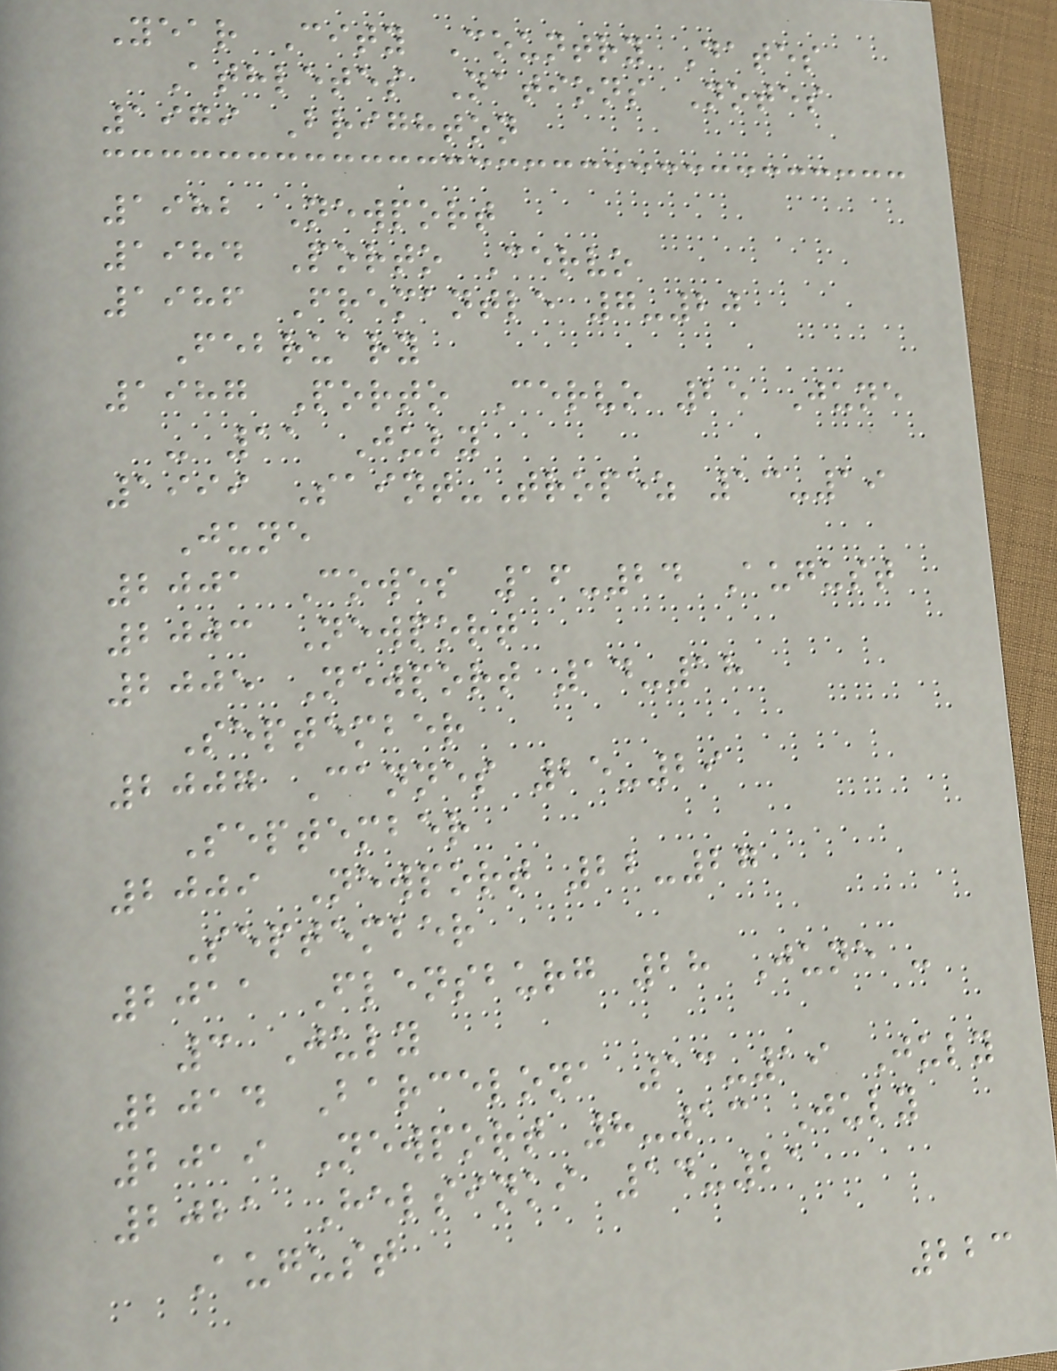Year City Country Dates
Athletes Nations Notes
1979 Brighton
1982 Newport
1984 Porto Cervo
1986 Fremantle 7-20
February
1987 Porto Cervo 25 June
- 11 July
1999 Saint-Tropez 13-19
June
2001 Cowes 16-24 August
2003 Newport
2005 Newport 14-18
September
2007 Cannes 25-29
September
2009 Newport 22-27
September
2011 Flensburg 28 June -
3 July
2014 Barcelona 13-19 July
2019 Newport 8-13 July
2021 Helsinki 14-21
August
223
